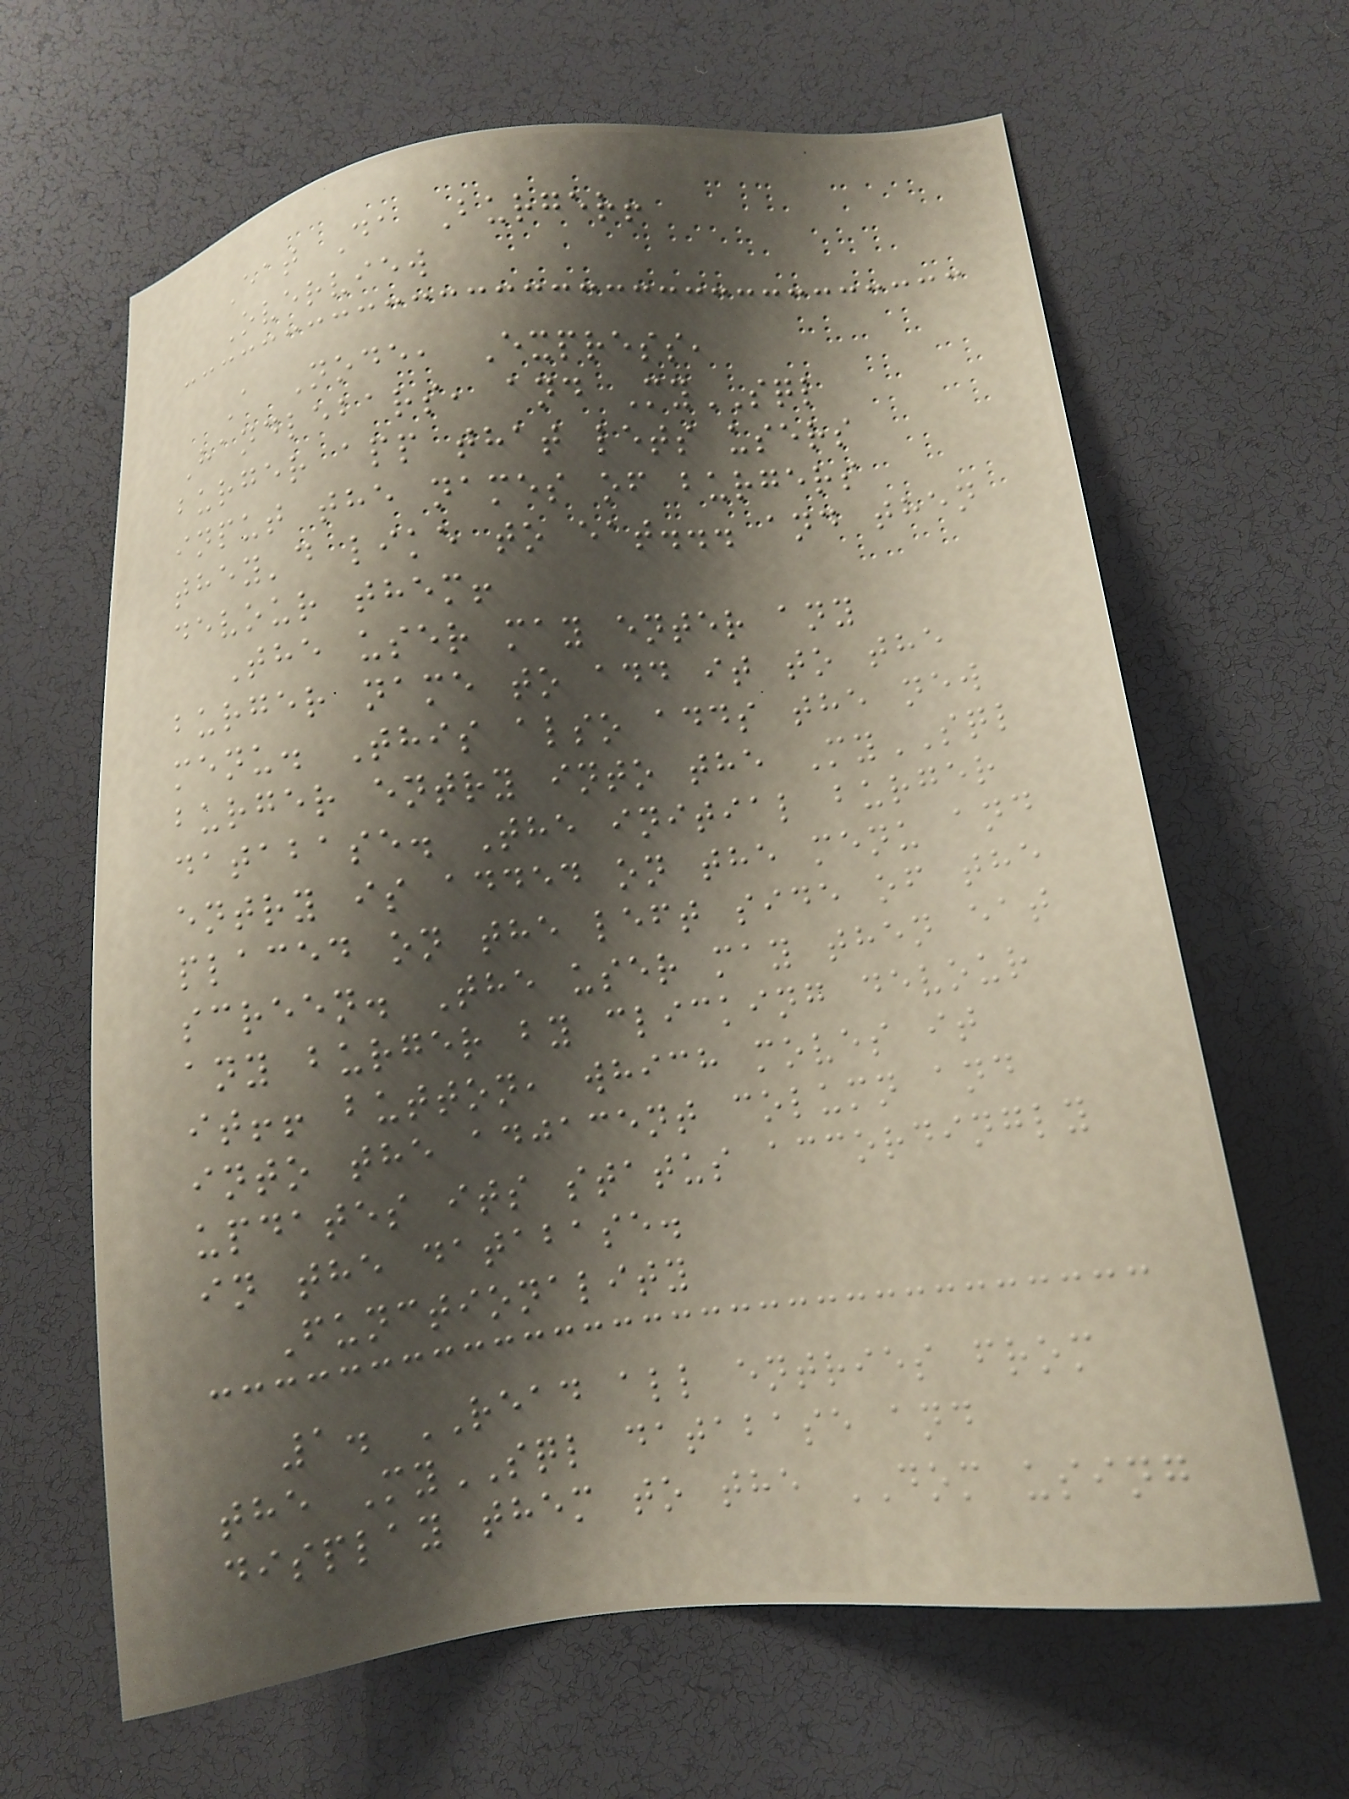Eat Da Burger!
Overview
A Node, Express,
Handlebars, and MySQL
burger app that lets users
input the names of burgers
they'd like to eat... and then
devour them!
The user may enter any
burger name to add it to the
menu. This also adds the new
burger entry into the MySQL
database. The initial burger
entry is added on the menu and
placed on the left side of the
screen. The user may then eat
any burger by clicking devour
it!! button, which moves it
into the adjacent column and
updates its status accordingly
in the database.
Functionality
1. READ all entries from
the MySQL database and
display them to the DOM using
